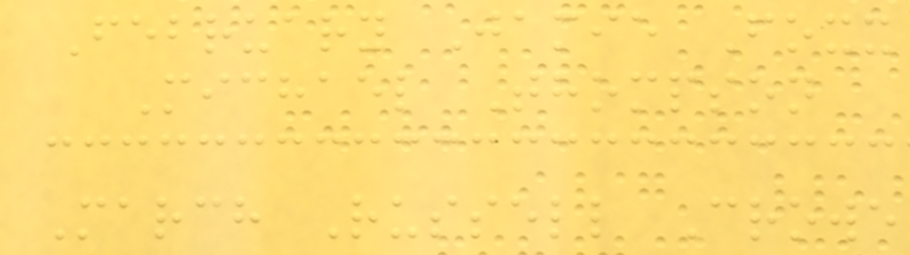February Jamie Foxx
Michael Thompson
March Russell Crowe
